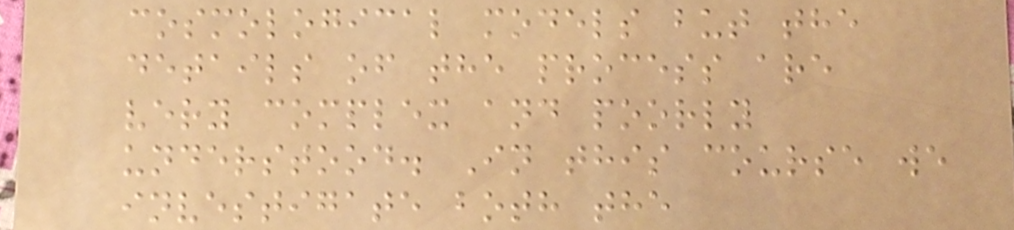cosmological models but the
details of the process are
very complex and poorly
understood. In this course we
investigate both the
